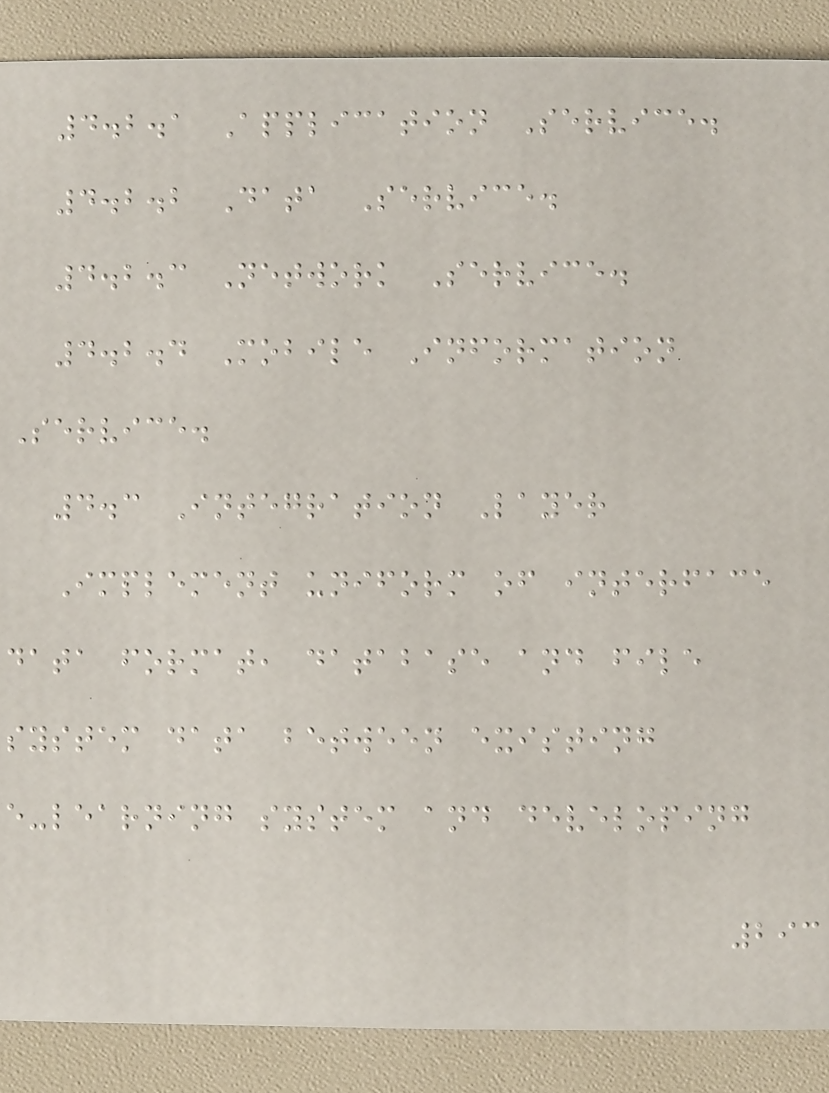4.2.1 Application Service.
4.2.2 Data Service.
4.2.3 Network Service.
4.2.4 Mobile Information
Service.
4.3 Integration Layer
Implement uniform of interface
data format, database and file
system data between existing
e-learning system and developing
293
